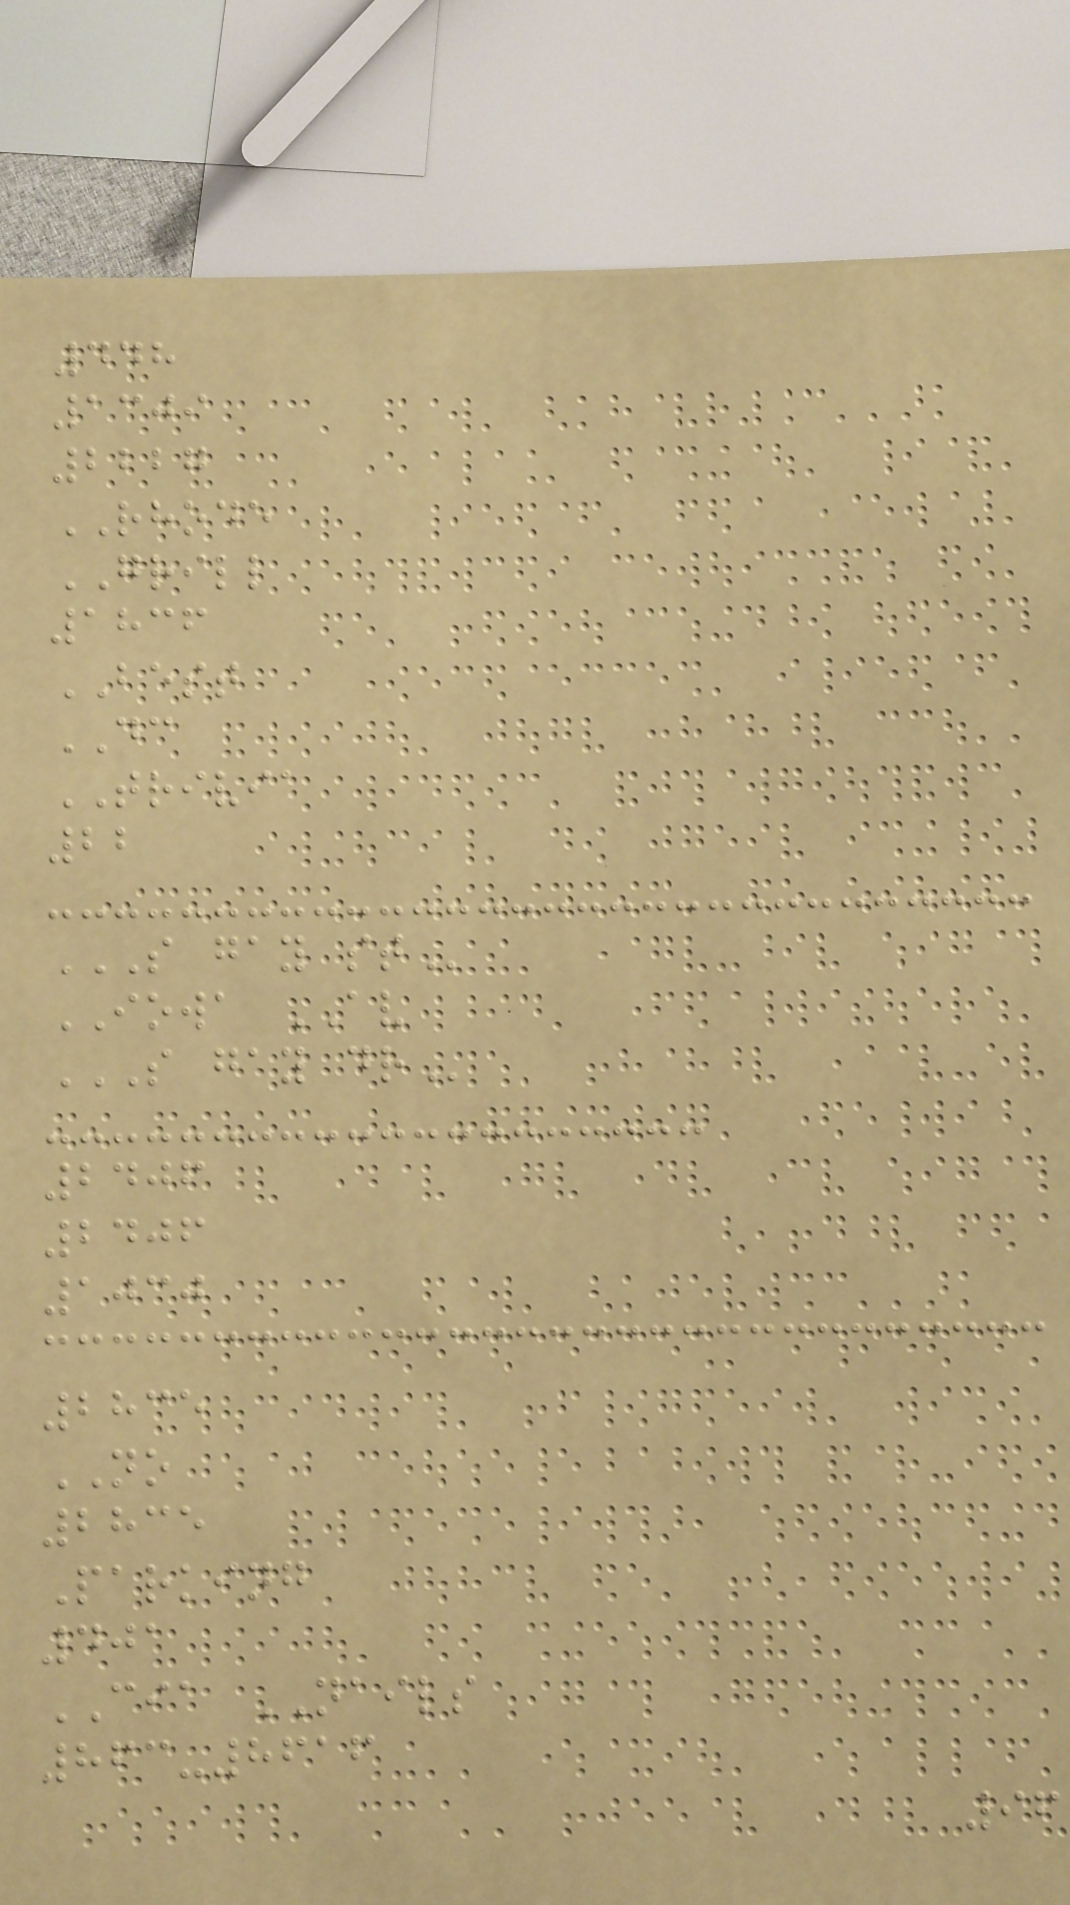448
1309
2227
RHODE
GRILL
1836
BEST
DC
TRIVIA
22
S GAY ST
IOWA AV
S GAY DR
2406
2406
1030
2835
NO
2835
Parking
401
CIA NAILS
863-8616
96
